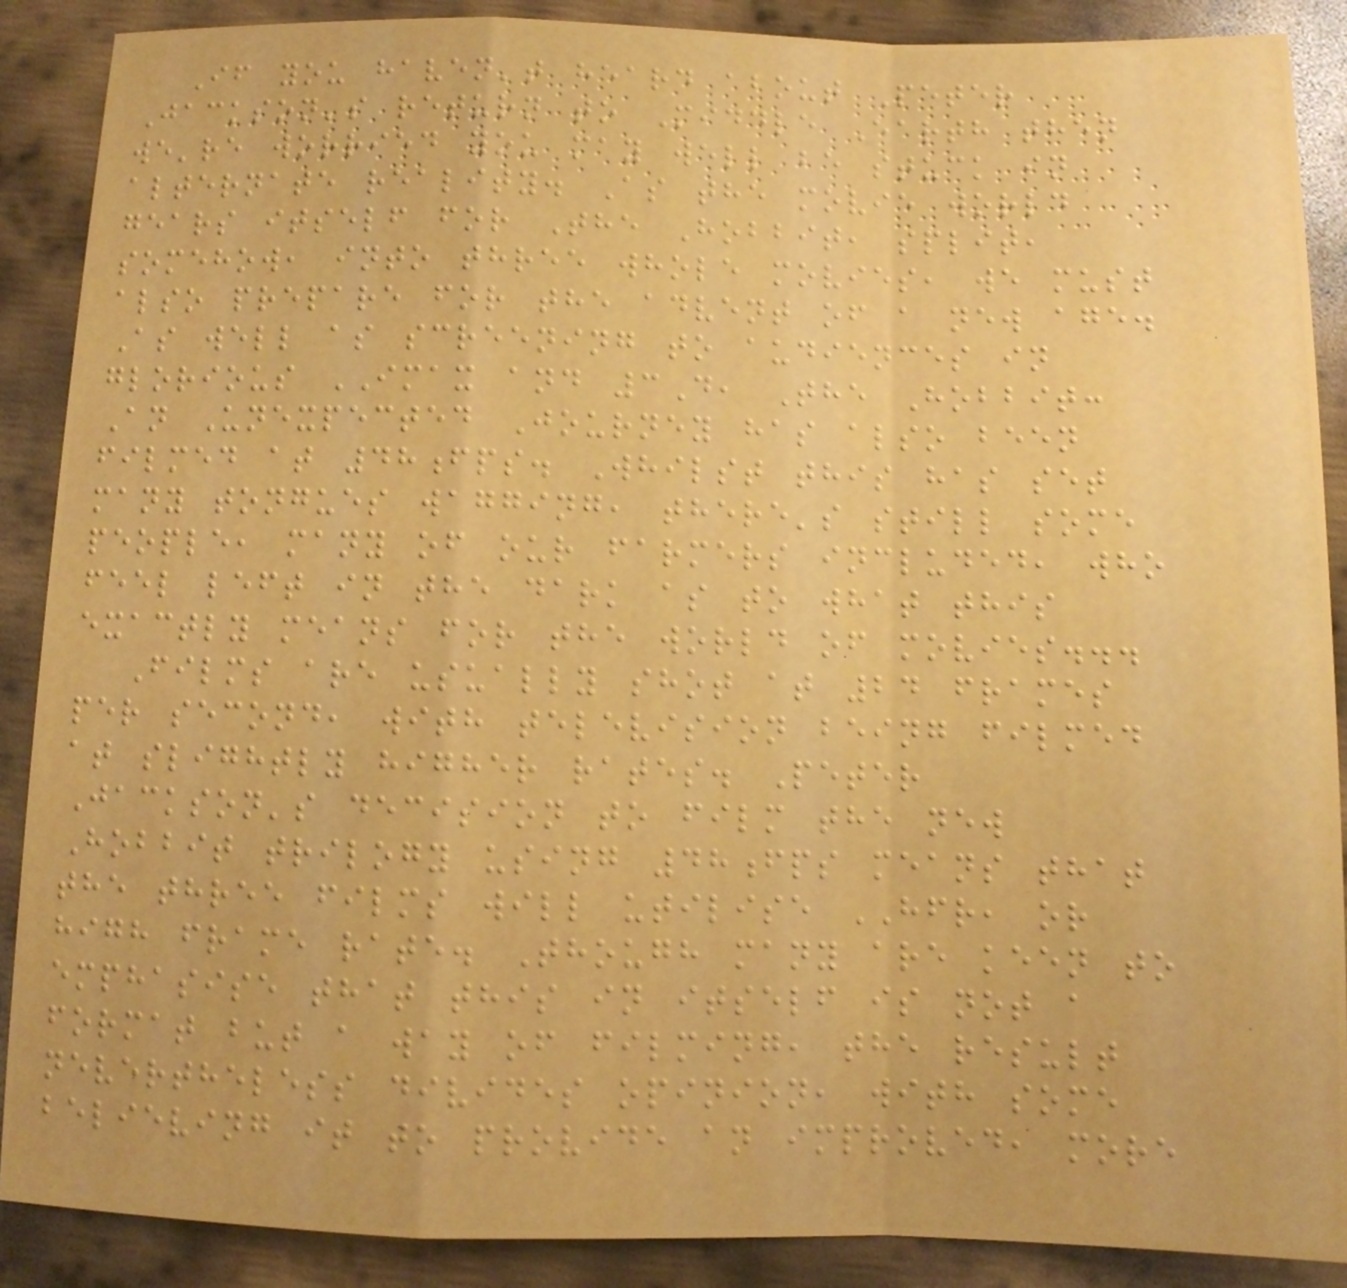If you haven't heard about Peter
Jackson's return to Middle Earth then
we're worried you may well be stuck in
alternate reality. As the movie world
gears itself for The Hobbit, split,
somehow, into three whole movies, we must
also prepare for the advent of a new age.
As well as screening to audiences in
glorious IMAX and 3D, The Hobbit:
An Unexpected Journey has also been
filmed at 48fps. Whilst this has set
many tongues wagging, there's still some
people, many of our farmers included, who
feel left in the dark as to what this
exactly means for the world of movies...
Films are usually shot at 24 frames
per second, with television being filmed
at slightly higher rates. Peter
Jackson's decision to film the new
Hobbit trilogy using 48fps means that
the three films will utilise HFR, or
high frame rate. Though many are keen to
emphasise that this in itself is not a
format but a way of filming, the result
nevertheless divides opinion, with some
believing it to provide an improved, more
